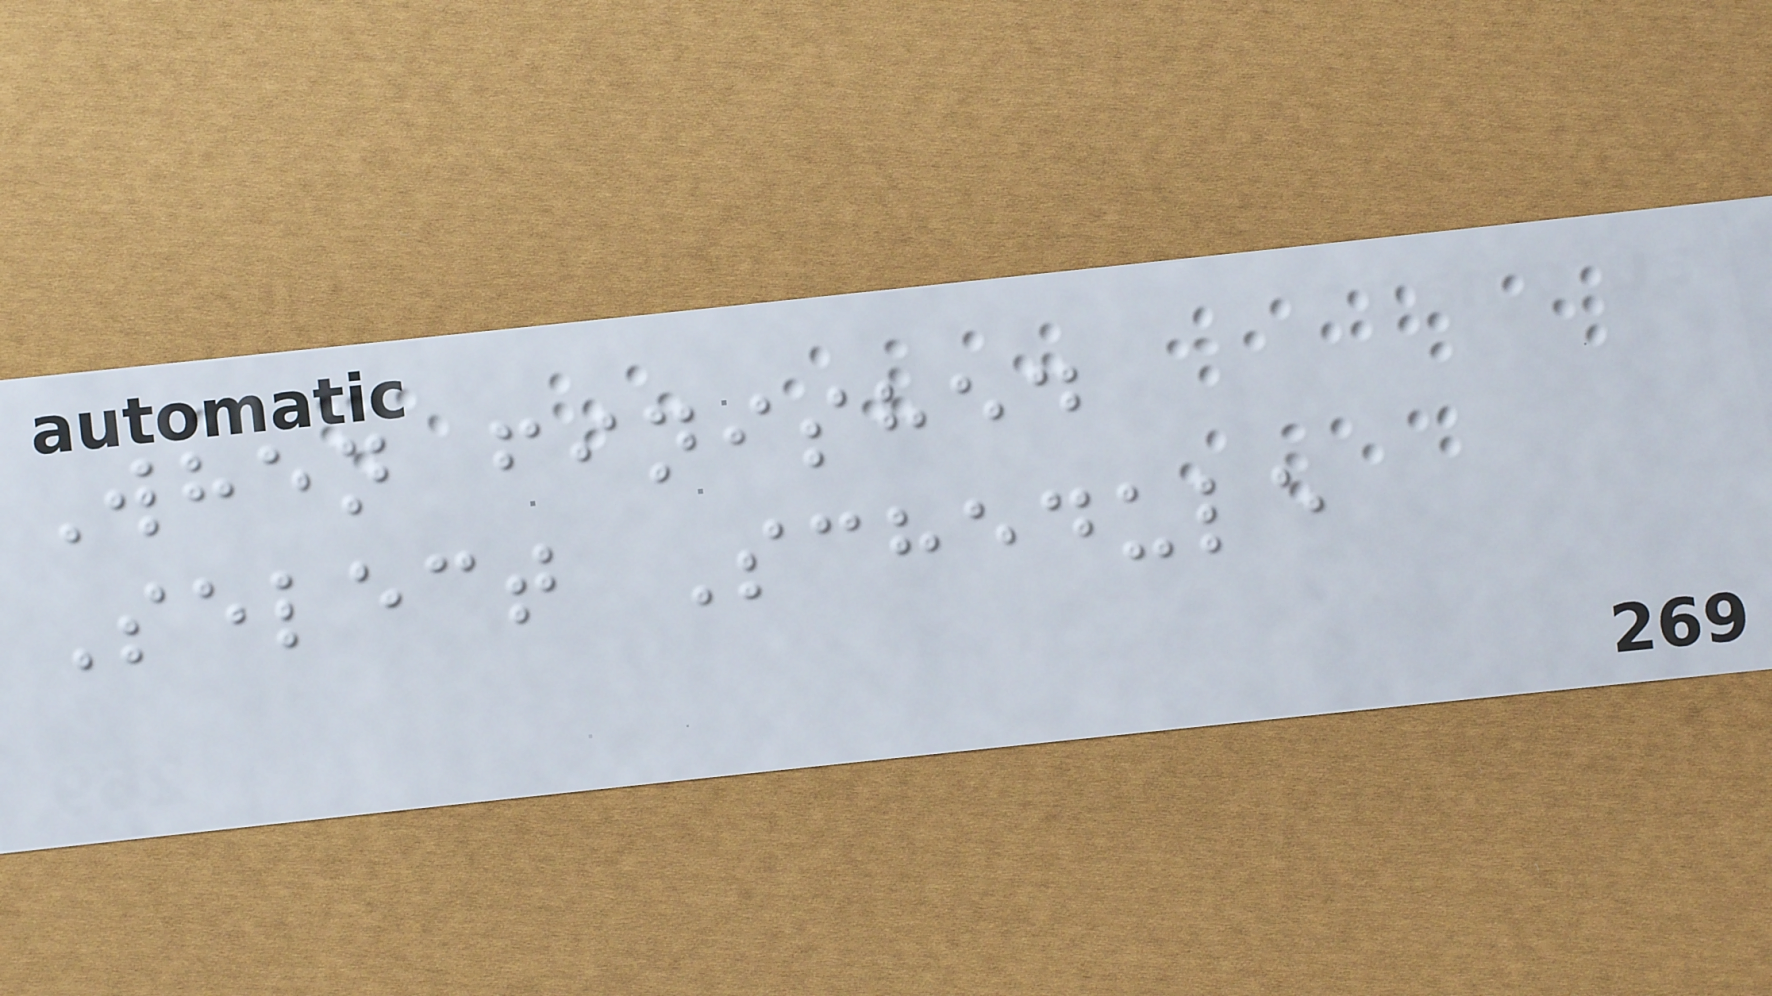When finished
Select Schedule
